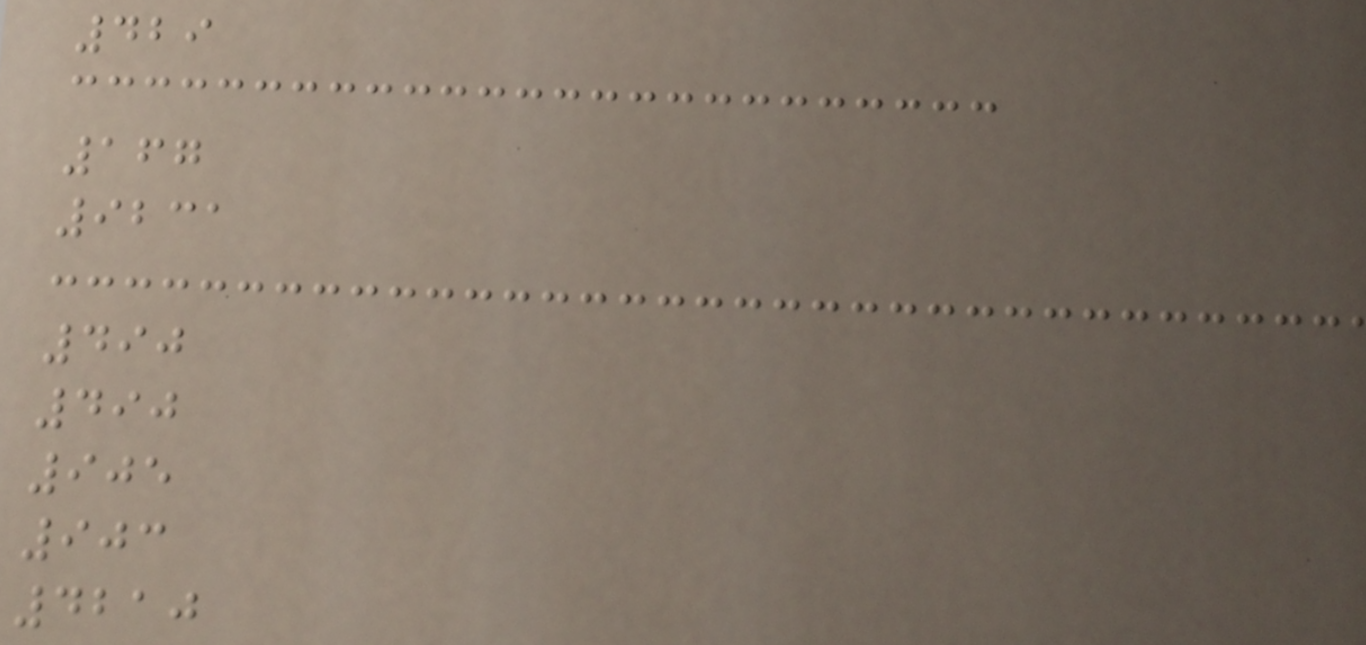429
167
9231
490
490
905
903
4210
